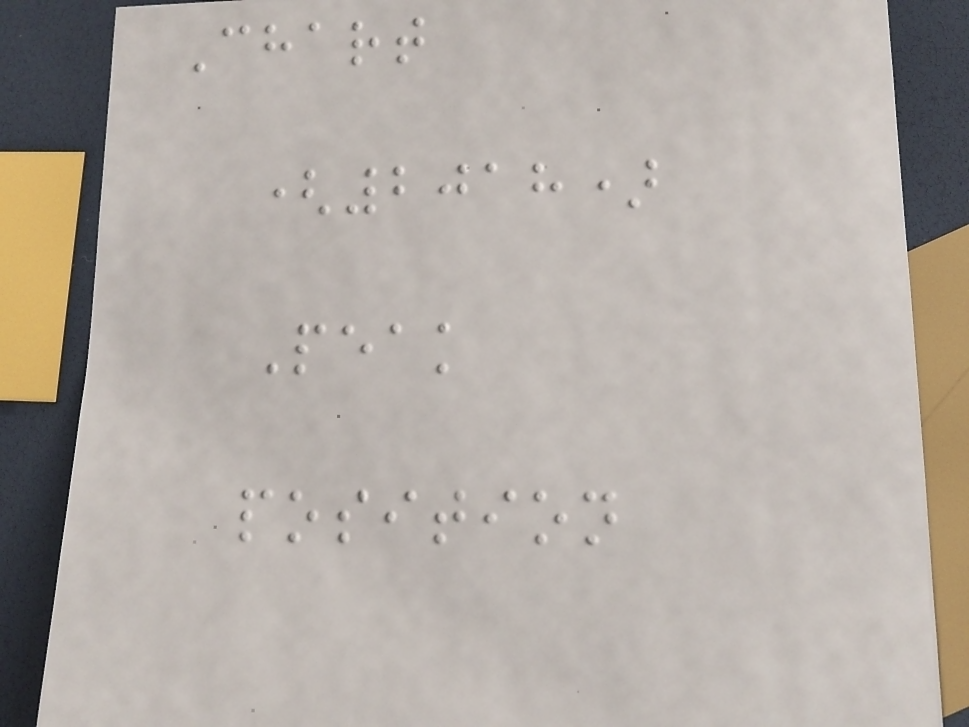Chart
(2018)
Peak
position
